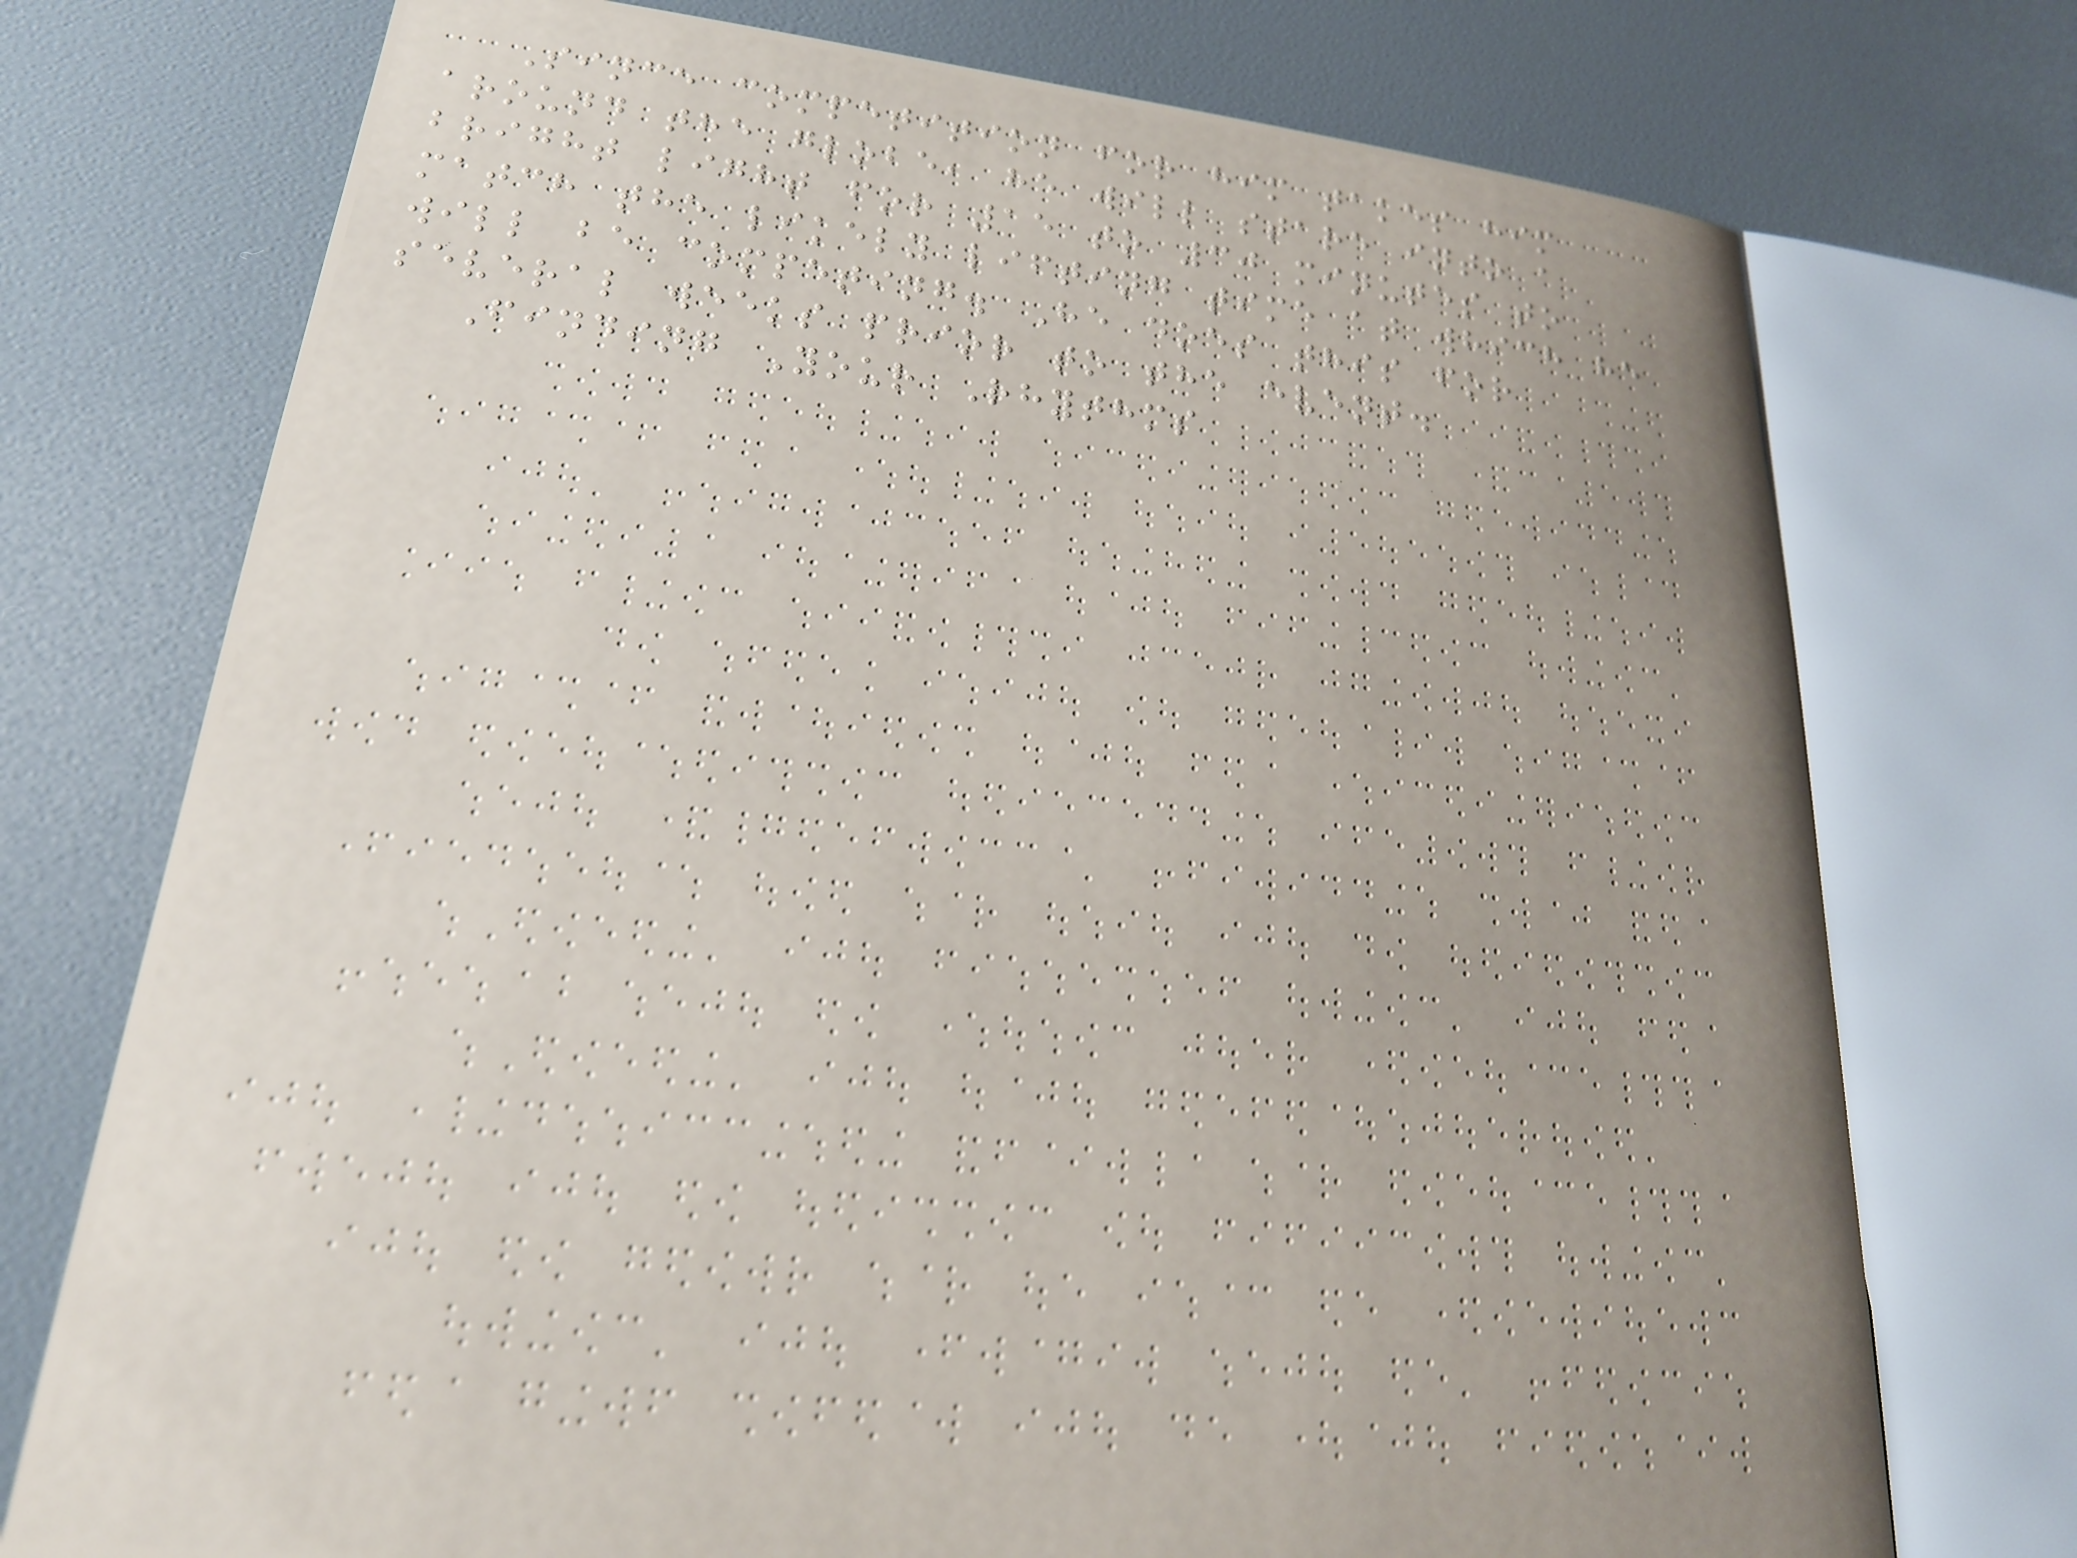Since competition for him takes him
around the globe, he will stare into a
bright light for 15 to 30 minutes to
match the likely lifting time at which he
will be competing. He does this for
several weeks prior to the event.
Finding Your Rhythms
